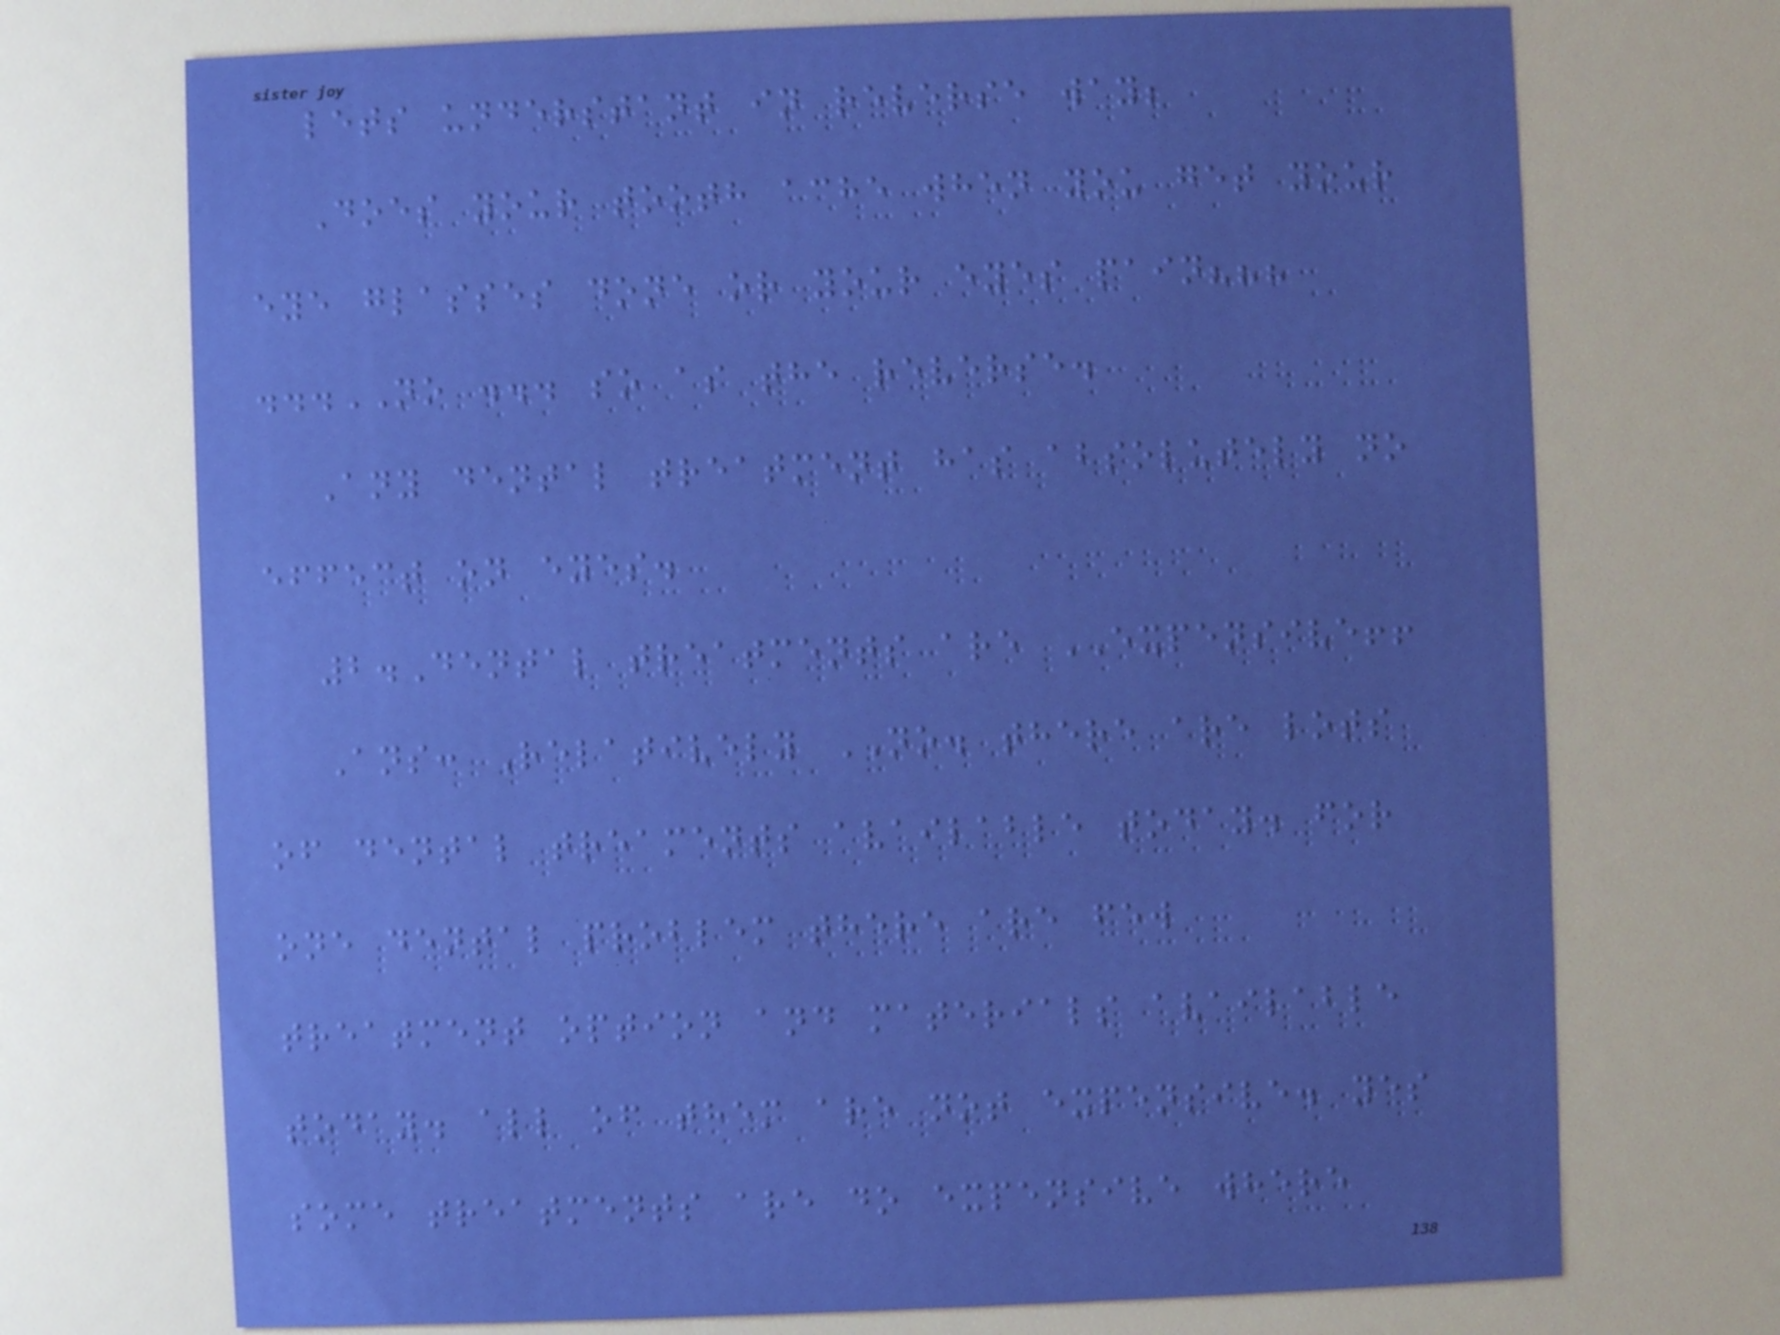lets understant in reverse way;
Does your tooth ache when you get your
eye glasses done or your eyes pain???
...NO ... so as the reverse.
Any dental treatment has absolutely no
effect on eyes.
2.Dental treatments are EXPENSIVE!!
Ans: Relatively NO. there are lots
of dental treaments available today. for
one dental problem there are few
treatment option and materials available
today. all of them are not expensive. yes
some treatments are do expensive where
